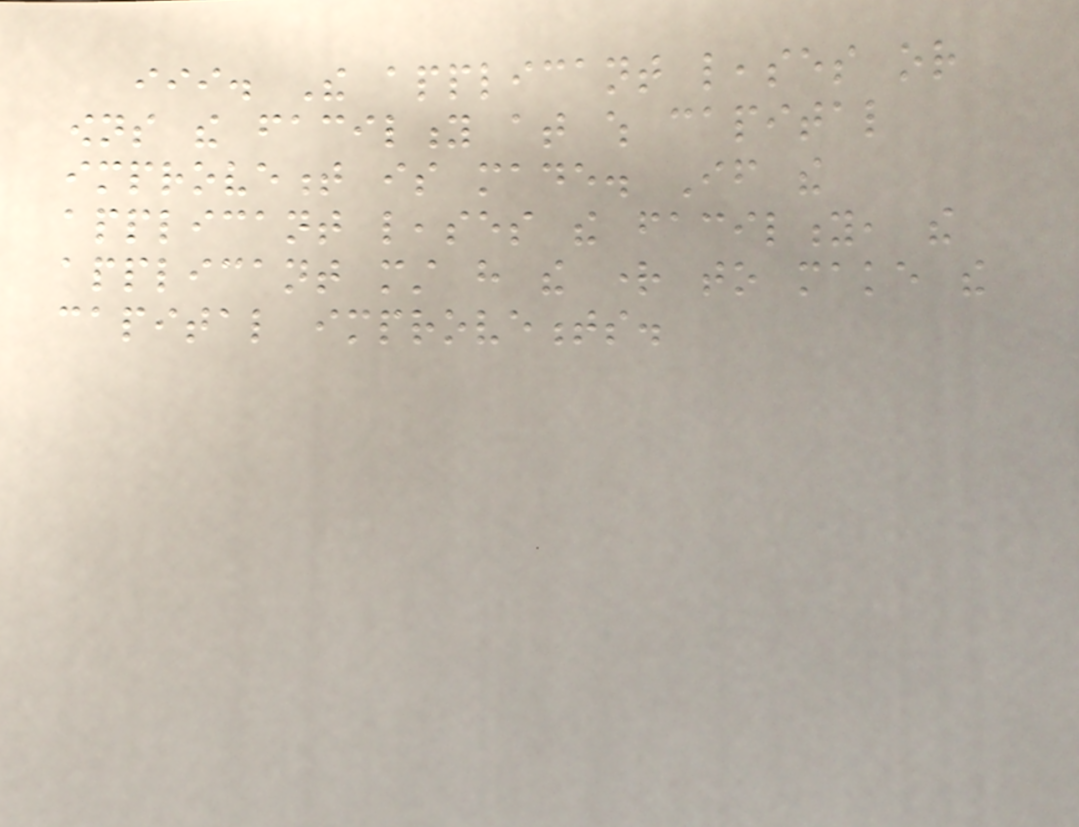iii. The applicant leases or
owns the facility at which capital
improvement is made. If the
applicant leases the facility, the
applicant must have the right to make the
capital improvements.
